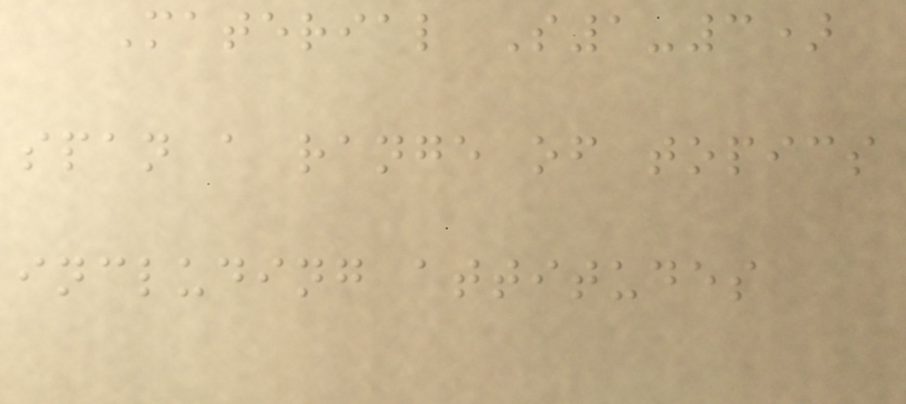Material S1-3)
span a range of topics
including attitudes
